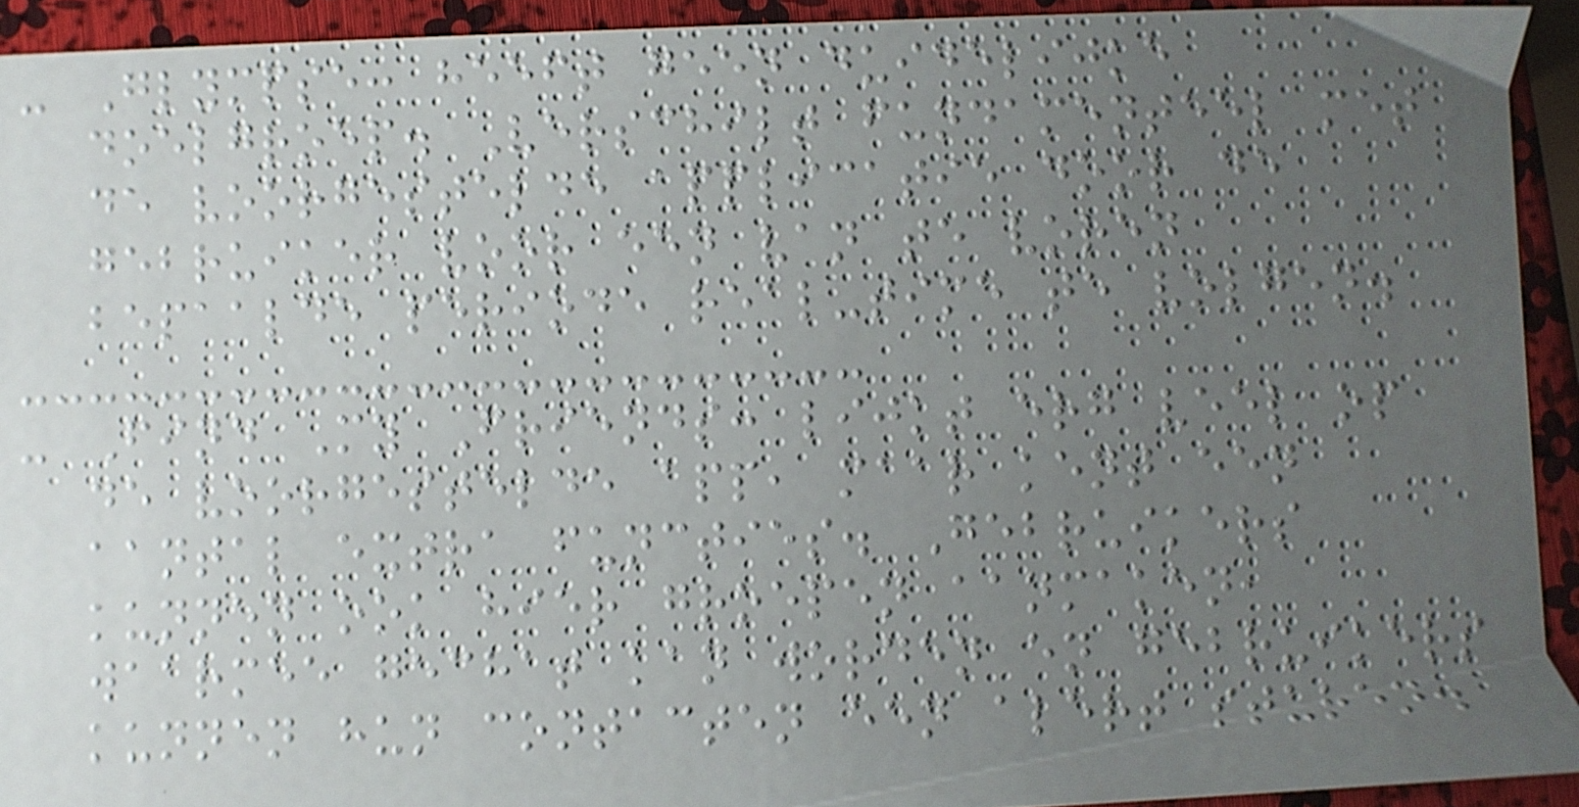- Glympse: heeft geen duidelijke
doelgroep. Verschilt fundamenteel met
de voorgestelde applicatie door de
gebruiker voor een van te voren
bepaalde periode real-time te volgen.
- Find My Friends: lijkt erg veel op
de voorgestelde app, maar kent een
aantal extra functies. Gebruikers
kunnen ook hier groepen aanmaken,
waarmee gechat kan worden en gebruikers
kunnen hun contacten een alert sturen.
